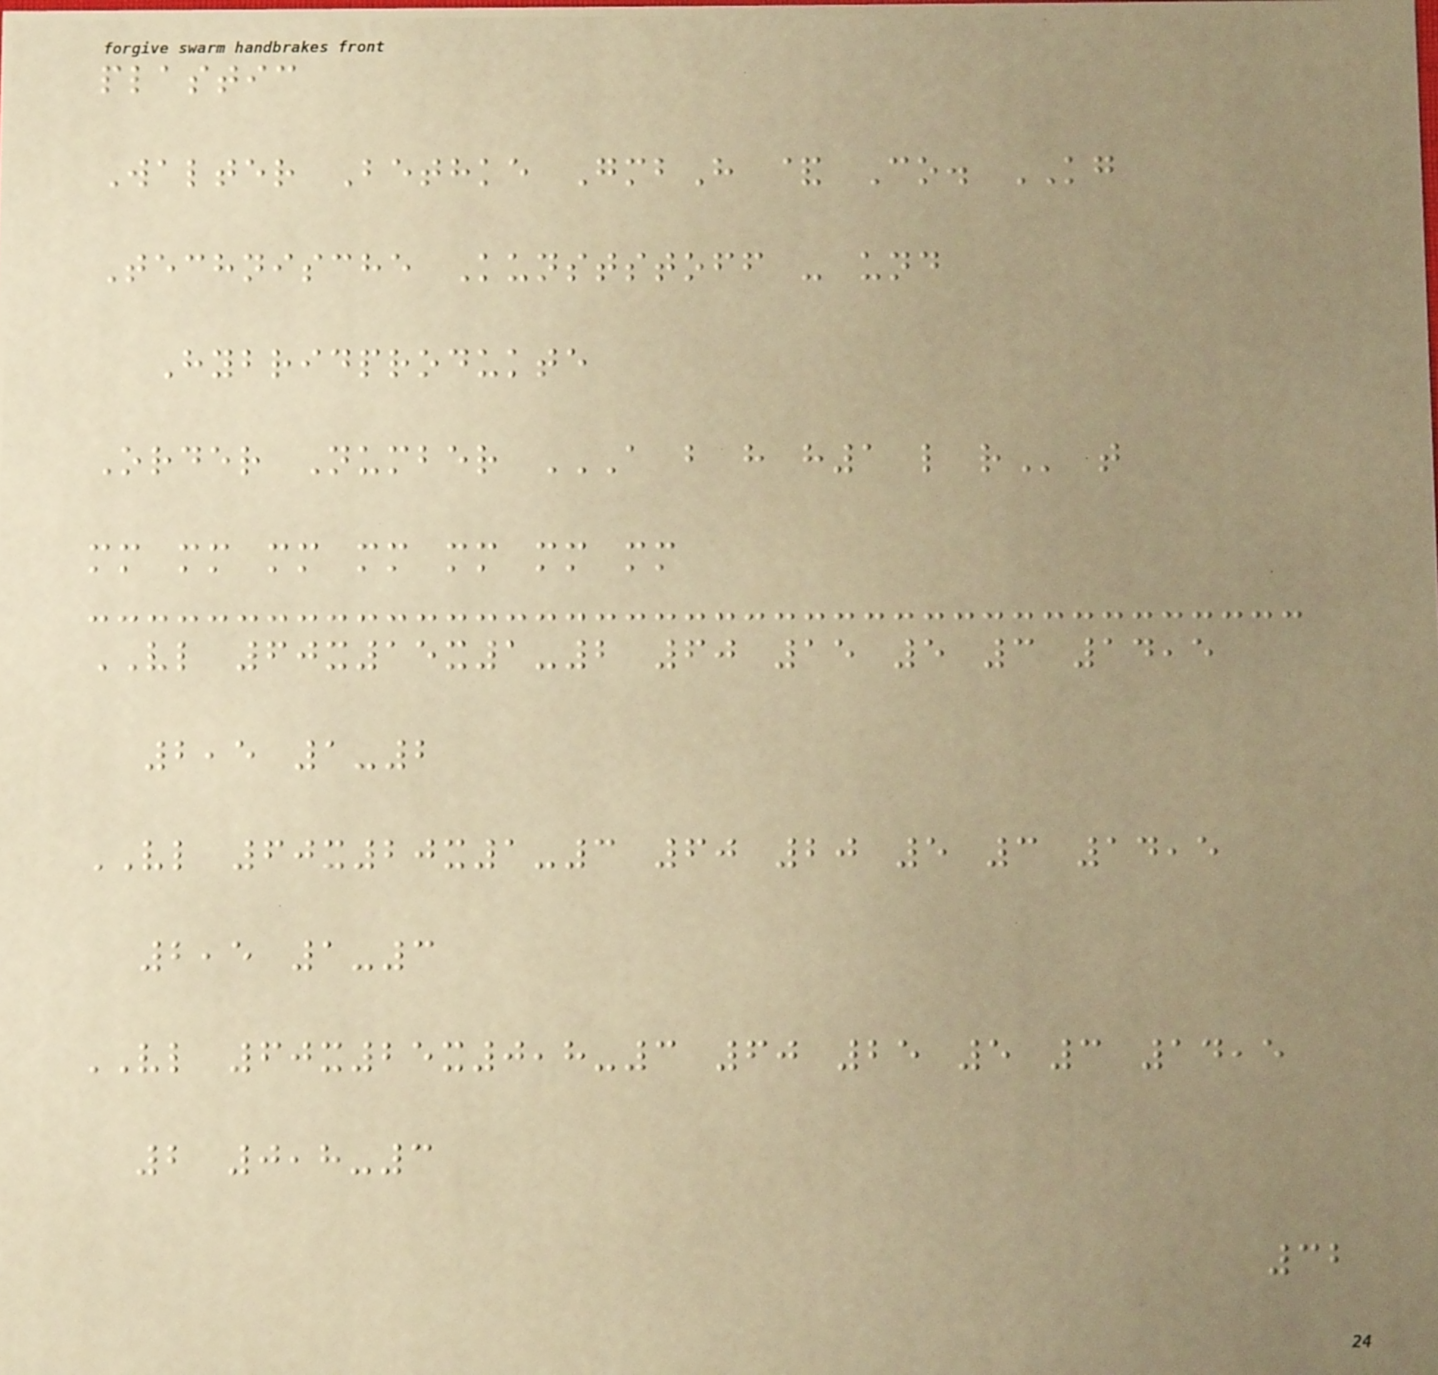plastic
Walter Bethke GmbH & Co. KG
Technische Kunststoff - und
Hybridprodukte
Order Number A B H H1 L R t
mm mm mm mm mm mm mm
VL 60x15x1-2 60 15 5 3 14,5
2,5 1-2
VL 60x20x1-3 60 20 5 3 14,5
2,5 1-3
VL 60x25x0,8-3 60 25 5 3 14,5
2 0,8-3
32
